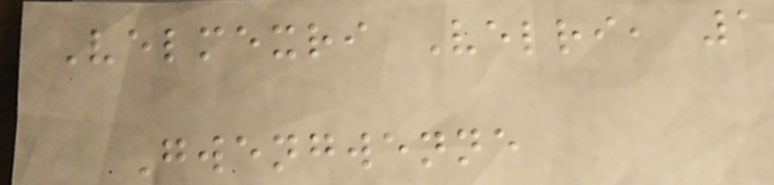Velmexri Velri, 1
Gwengwenne
